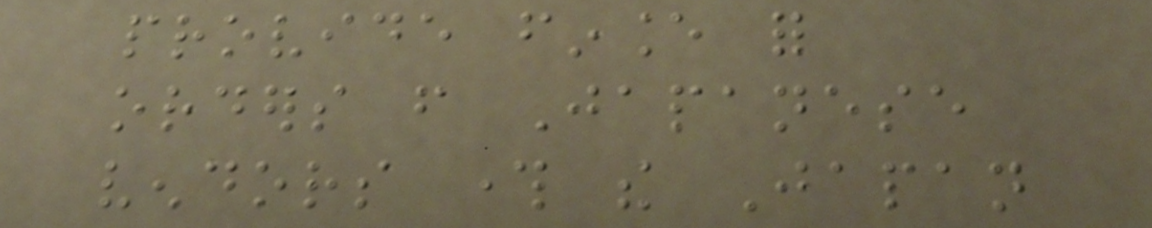provide finance for
orders from Japanese
vendors through the Japan
